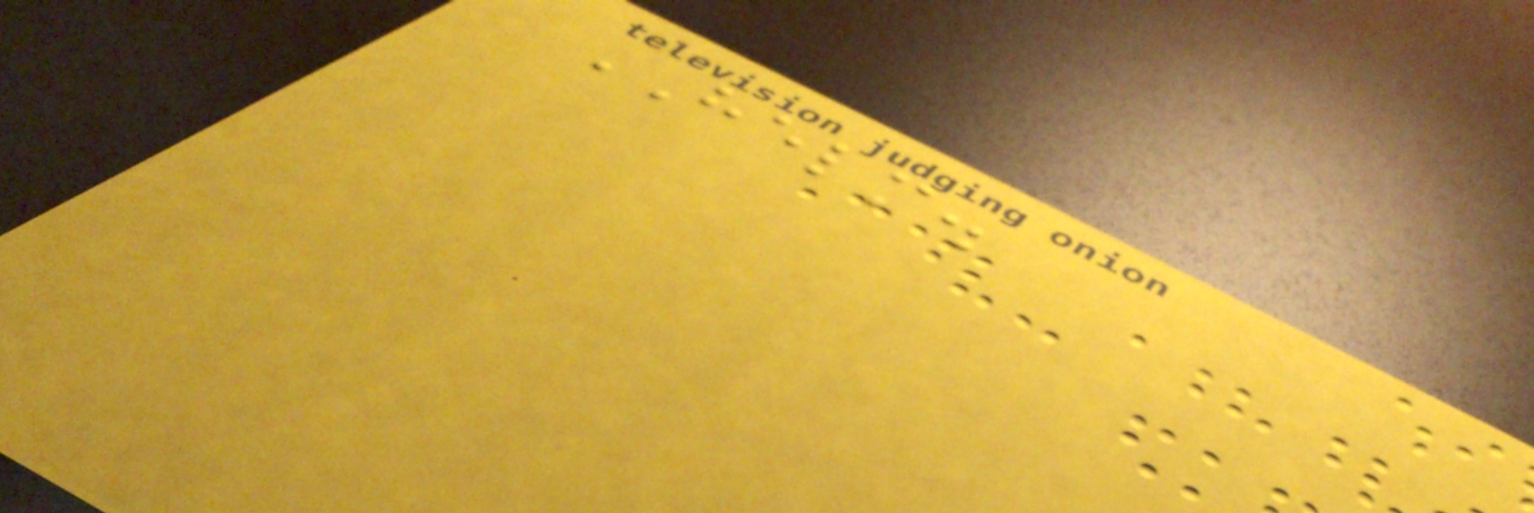HELM.
